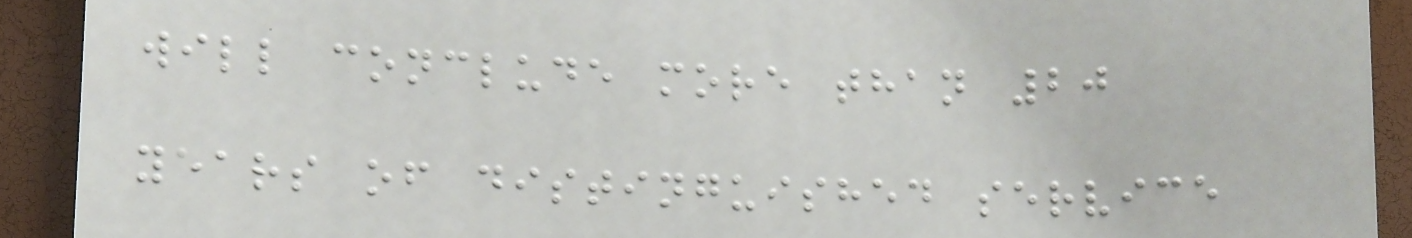will conclude more than 20
years of distinguished service
